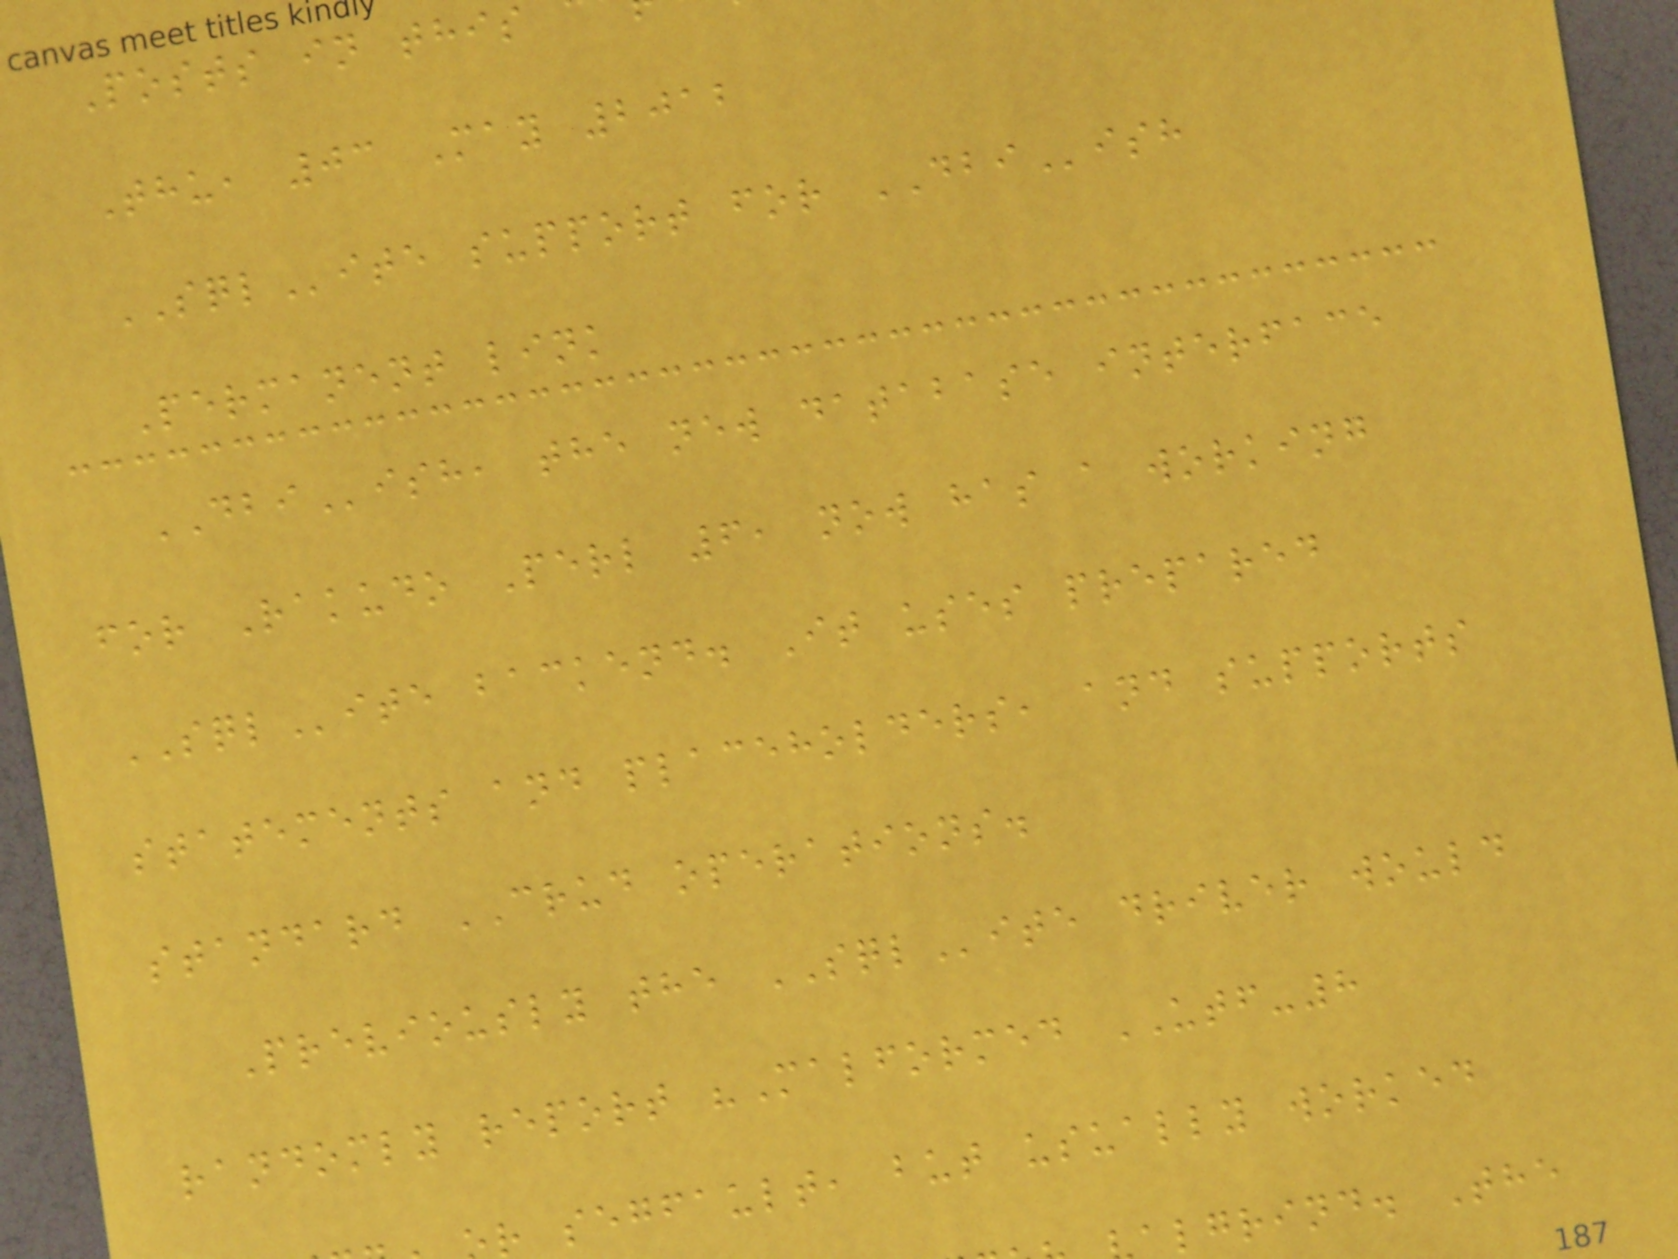Posts in this
Thu, 03 May 2012
SQLite support for DBIish
Permanent link
DBIish, the new database interface
for Rakudo Perl 6, now has a working
SQLite backend. It uses prepared
statements and placeholders, and supports
standard CRUD operations.
Previously the SQLite driver would
randomly report "Malformed UTF-8
r segfault, but usually worked
lgrind. The
